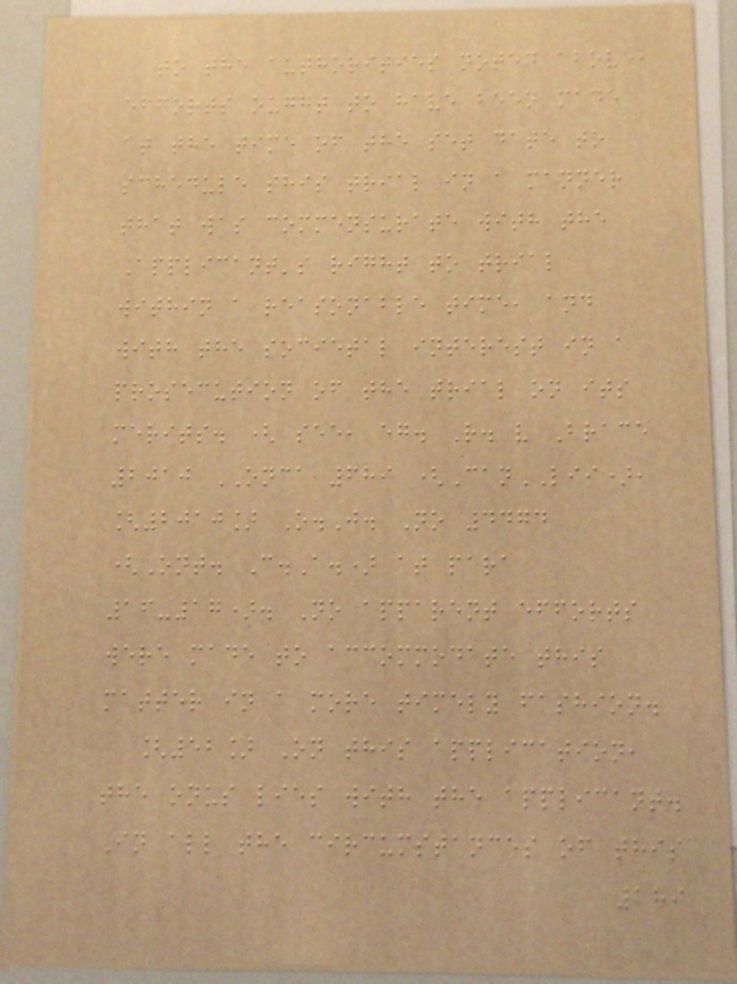to the authorities noted above,
efforts ought to have been made
at the time of the set date to
schedule this trial in a manner
that was commensurate with the
Applicant's right to trial
within a reasonable time, and
with the societal interest in a
prosecution of the trial on its
merits. ( see, eg. R. v Brace
2010 ONCA 689 (CanLII),
[2010] O.J. No 4474
(Ont. C.A.) at para
16-17). No apparent efforts
were made to accommodate this
matter in a more timely fashion.
[52] On this application,
the onus lies with the applicant.
In all the circumstances of this
189
